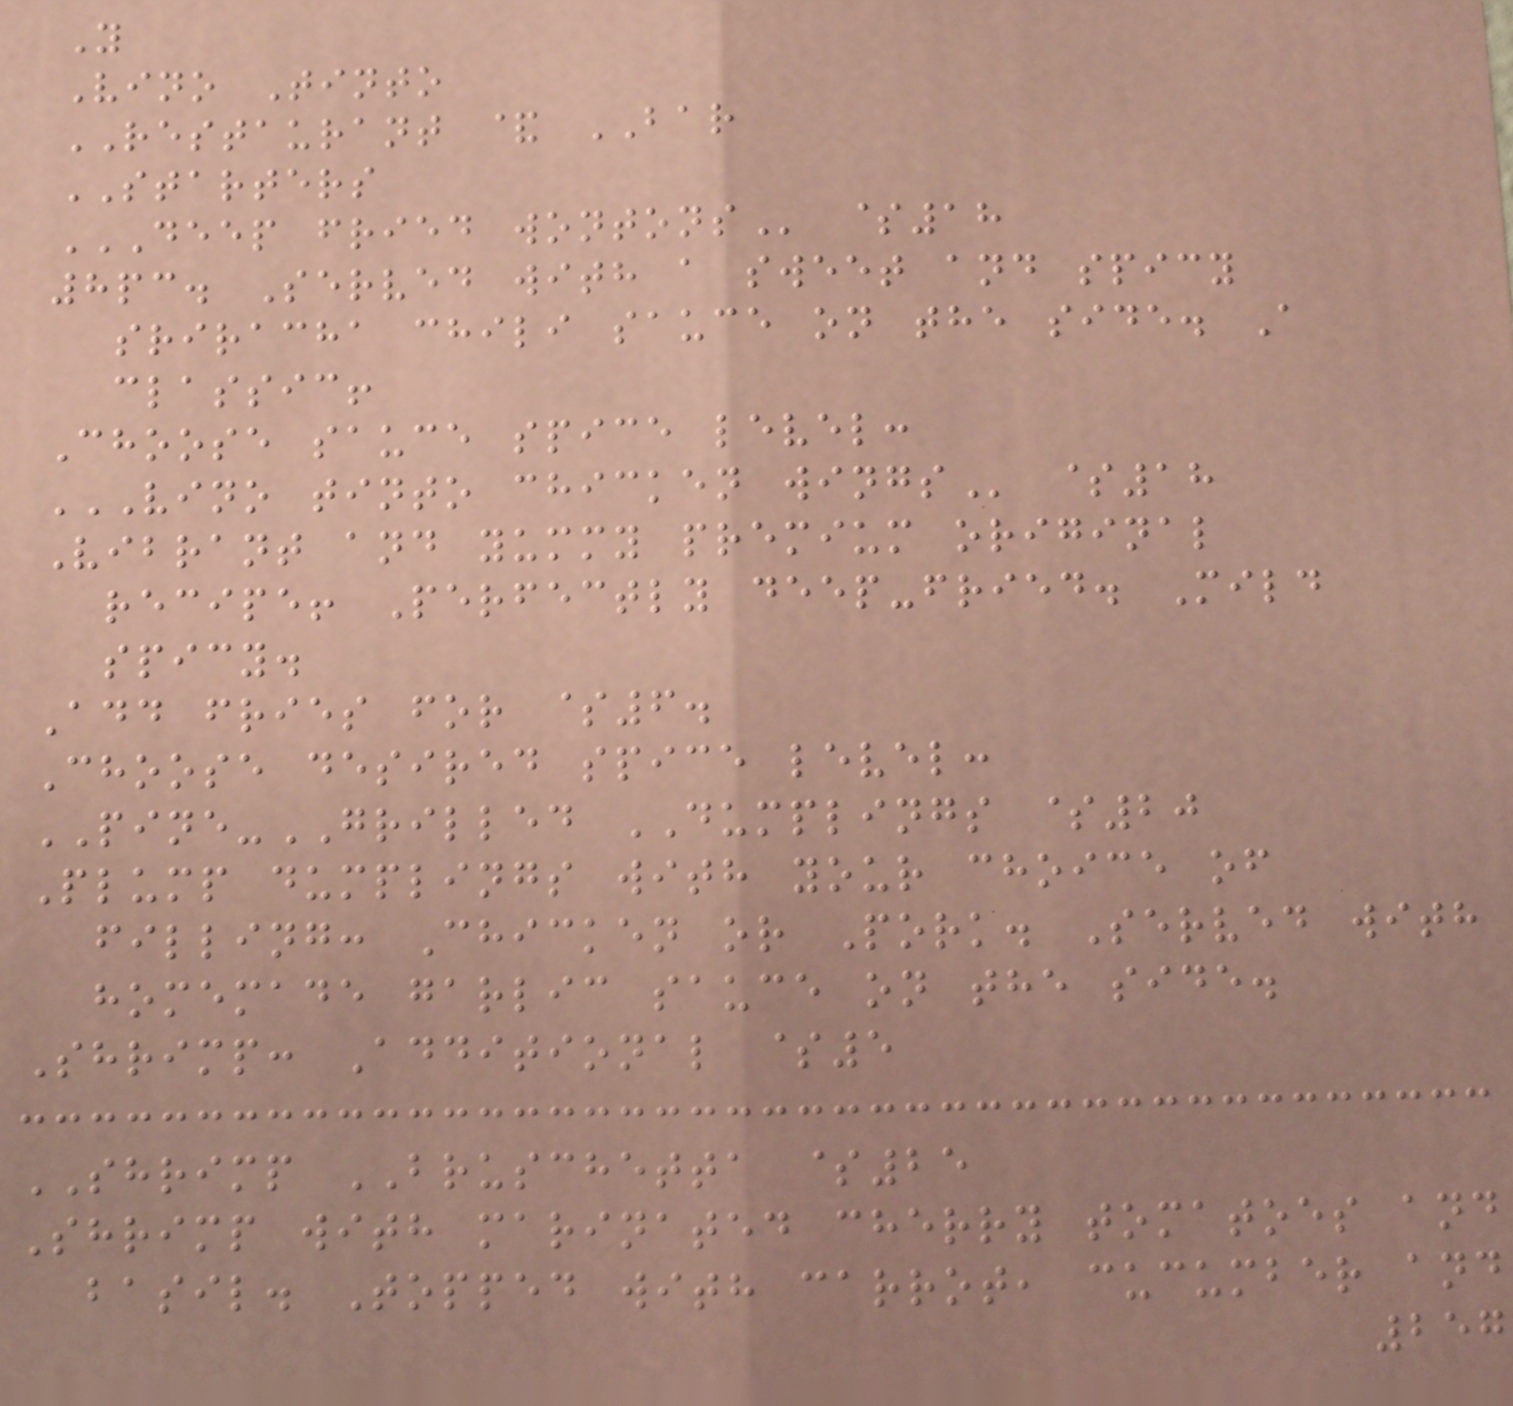Y
Vino Tinto
RESTAURANT & BAR
STARTERS
DEEP FRIED WONTONS $18
8pc. Served with a sweet and spicy
sriracha chili sauce on the side. A
classic!
Choose sauce spice level:
VINO TINTO CHICKEN WINGS $18
Vibrant and yummy premium original
recipe! Perfectly deep-fried. Mild
spicy.
Add fries for $6.
Choose desired spice level:
PINE-GRILLED DUMPLINGS $20
Plump dumplings with your choice of
filling: Chicken or Pork. Served with
homemade garlic sauce on the side.
Shrimp: Additional $5
SHRIMP BRUSCHETTA $25
Shrimp with marinated cherry tomatoes and
basil. Topped with carrot, cucumber and
257
